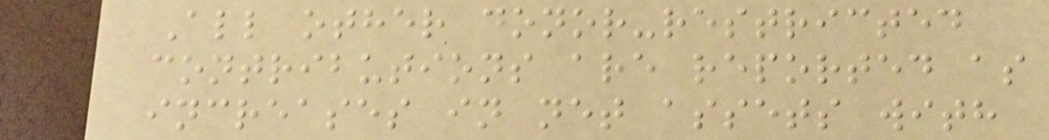All other donor-restricted
contributions are reported as
increases in net assets with
